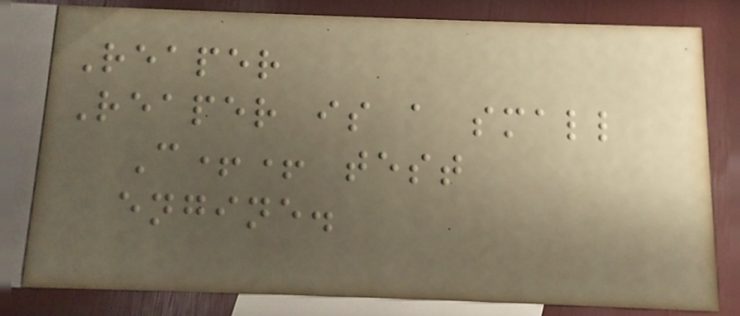Reaper
Reaper is a small
C++ test
engine.
